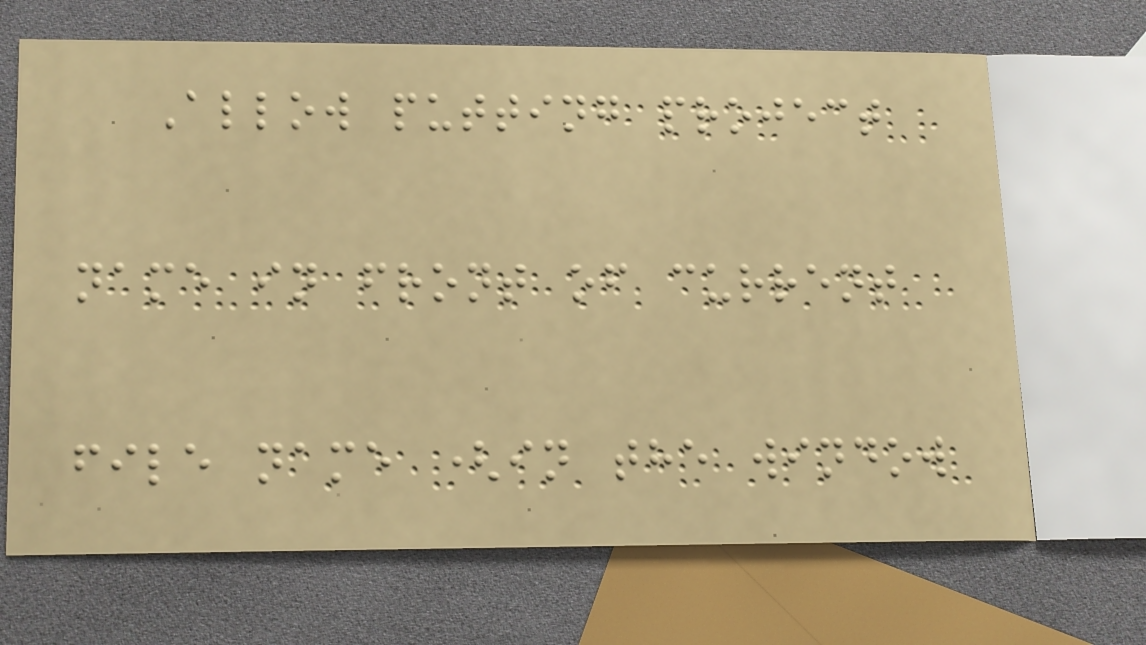Allow putting project
name in front of current
file name (in the window
